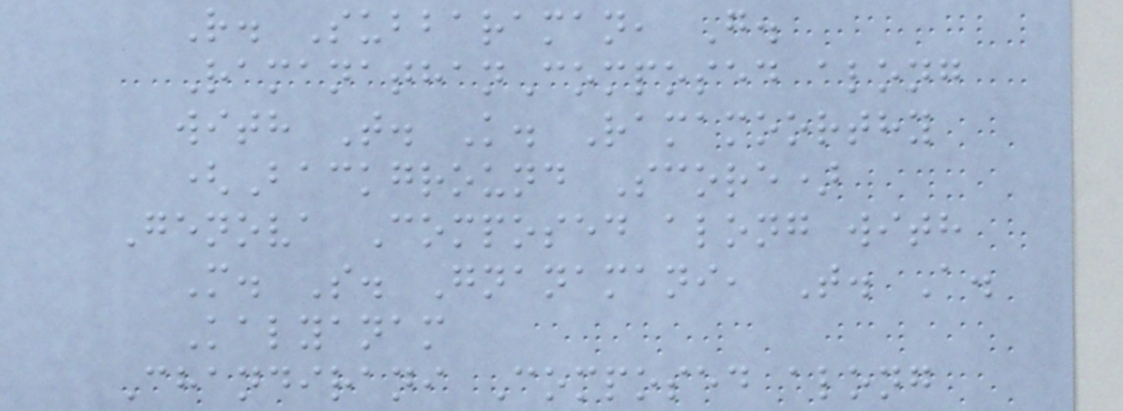R. Subbaraman, G.
RamanathanComposed along
with T. K. Ramamoorthy
(Background Score)
Genova Composed along with
M. S. Gnanamani, T. A.
Kalyanam
Chandirani Composed along
